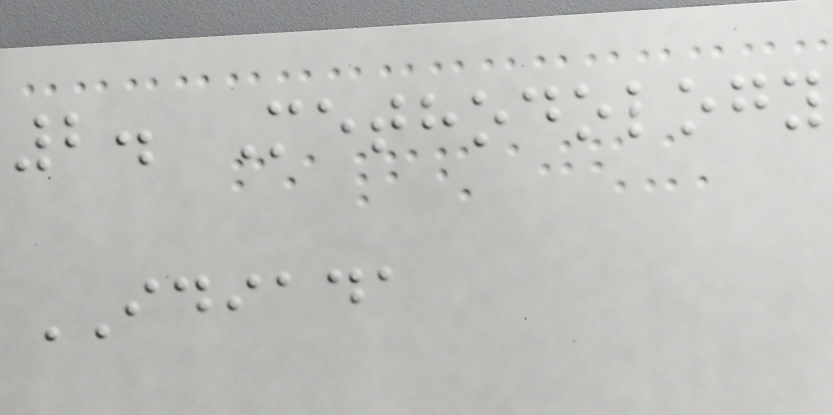2. Methodology
IDIADA
